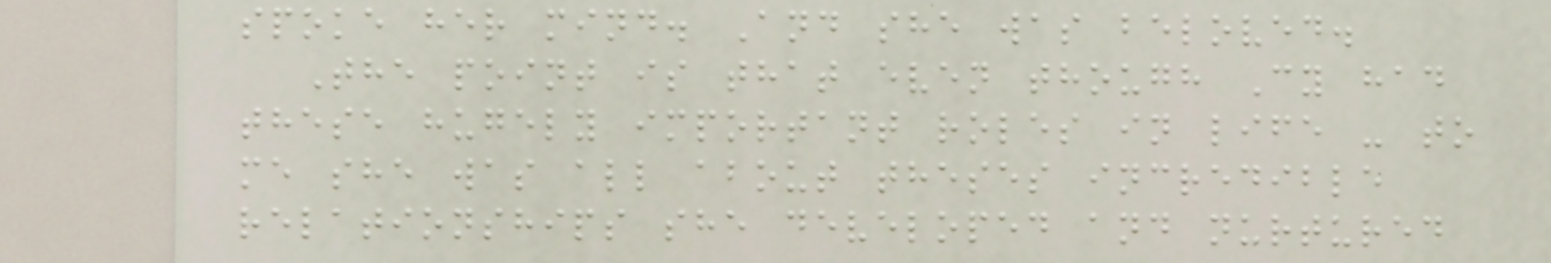spoke her mind. And she was beloved.
The point is that even though Cy had
these hugely important roles in life - to
me she was all about theses incredible
relationships she developed and nurtured
